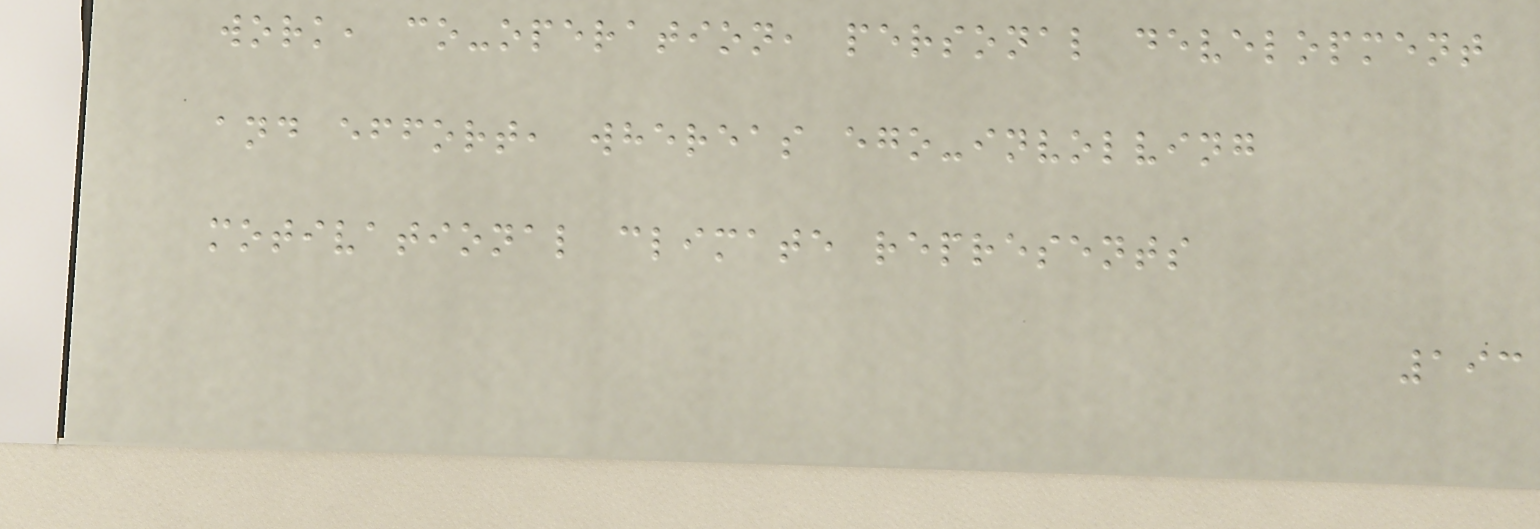work, co-operation, personal development
and effort, whereas ego-involving
motivational climate represents
193
